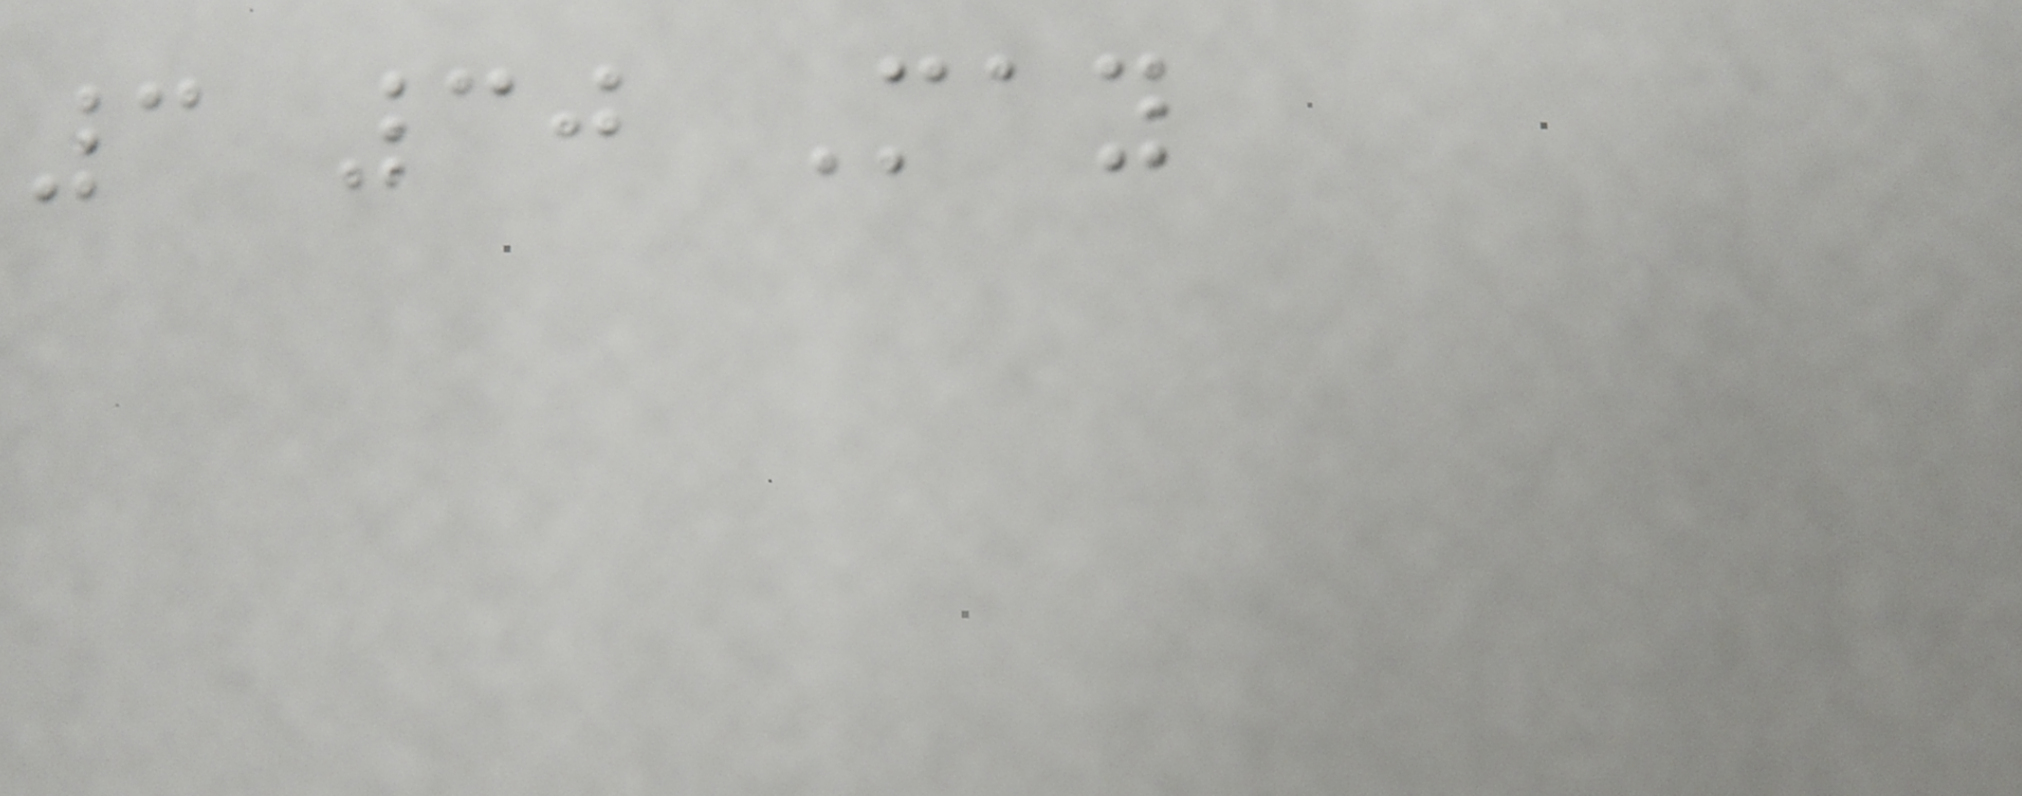3 30 May
